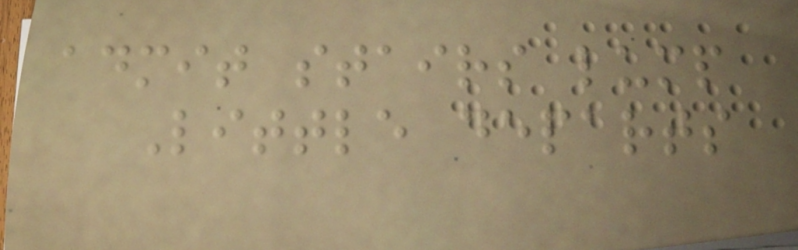admit stairs lump
Little departs
